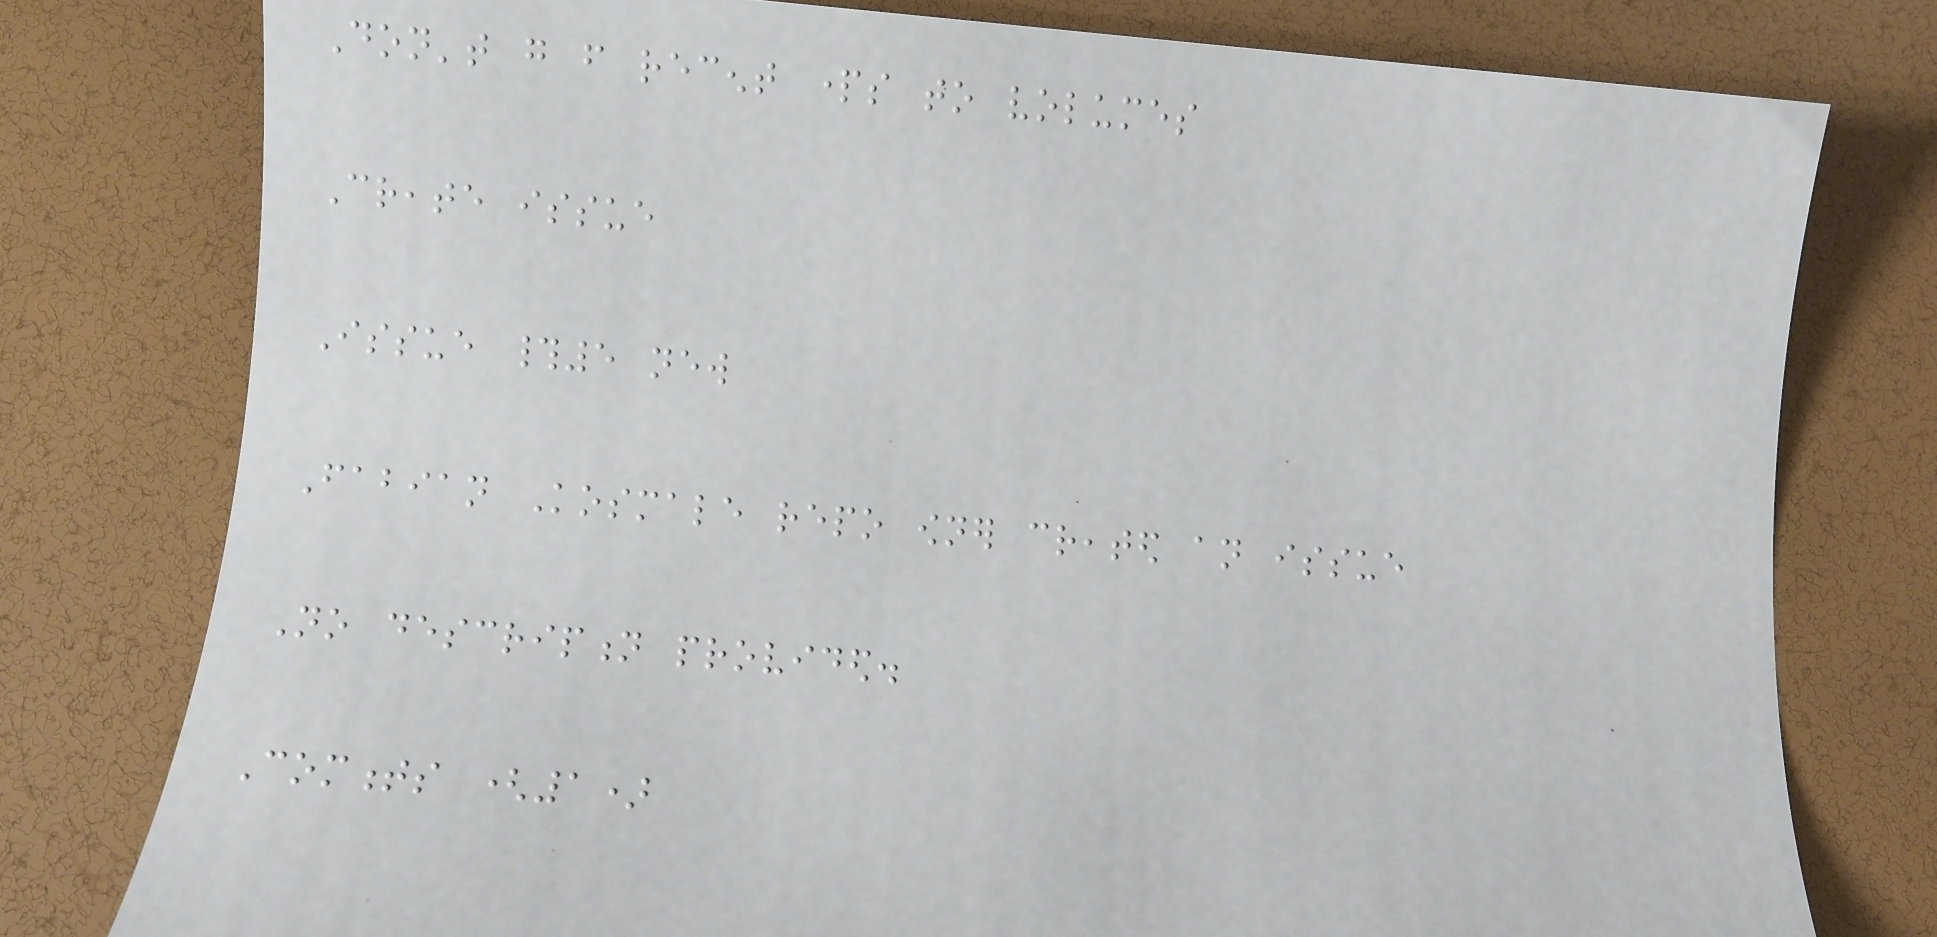Don't go from recent parts to volumes
Create issue
Issue #5 new
Fabian Kosmale repo owner created an issue
No description provided.
Comments (1)
